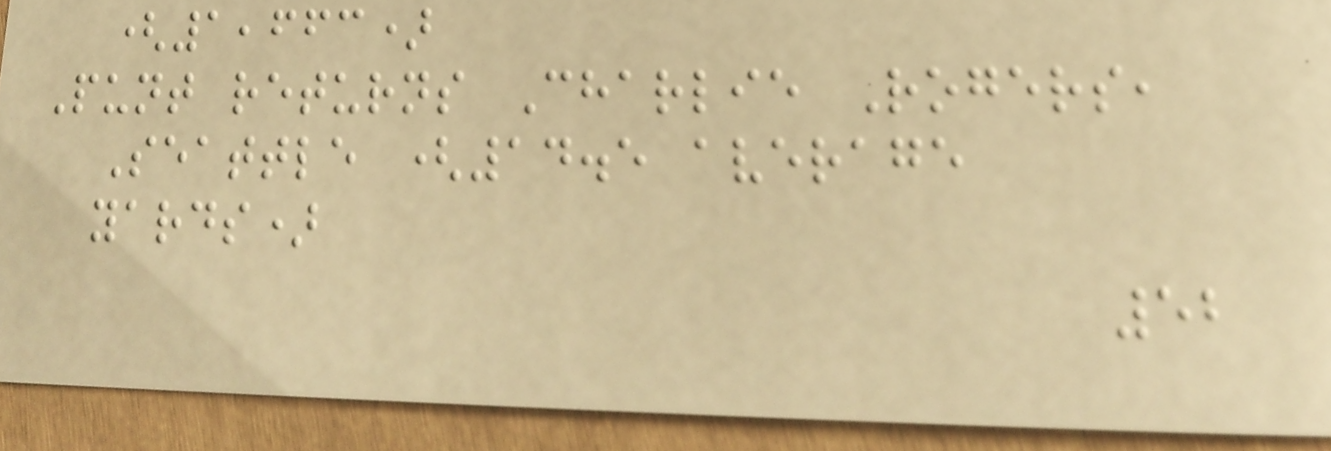(1,663)
Punt returns Charlie Rogers,
Seattle (14.5 average
yards)
52
